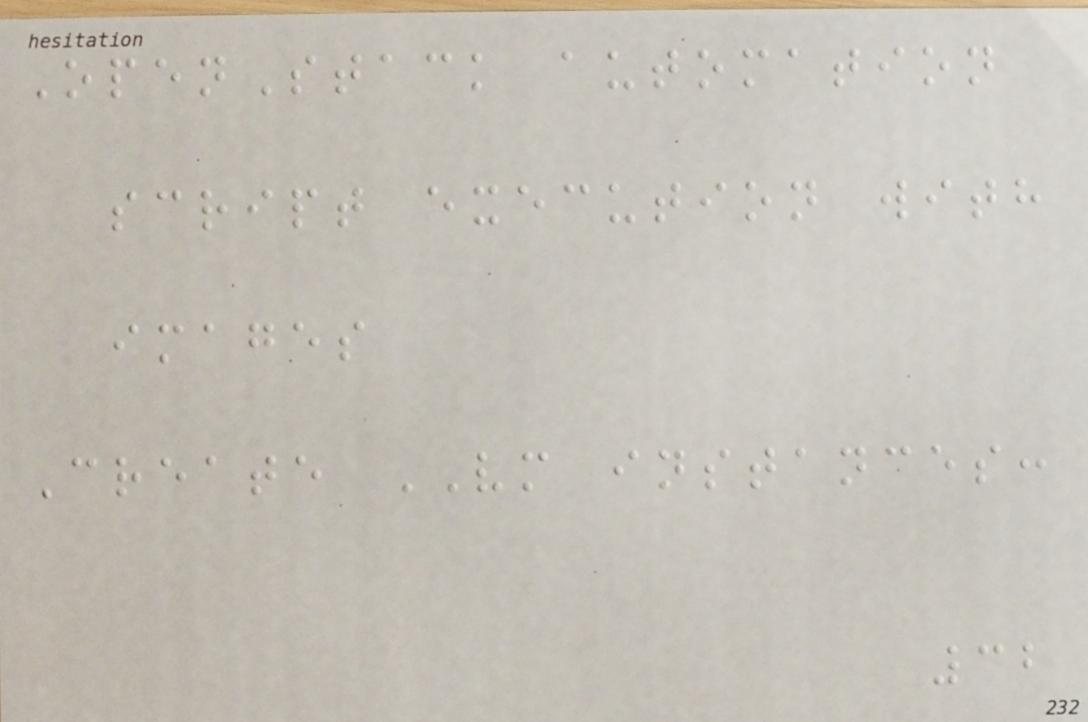OpenStack automation
script execution with
images
Create VM instances:
32
